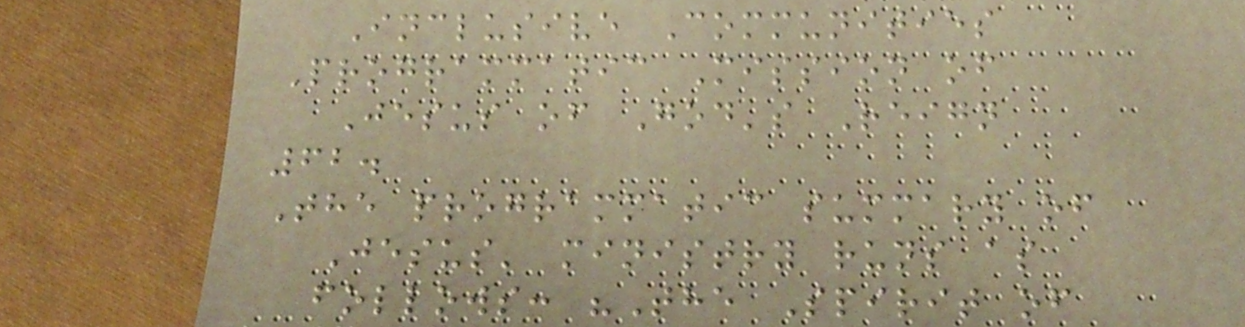Inclusive Communities
Programmatic Mission of
Jesus of God's Reign
62.
The programmatic summary of
Jesus' ministry runs as
follows: "The Spirit of
